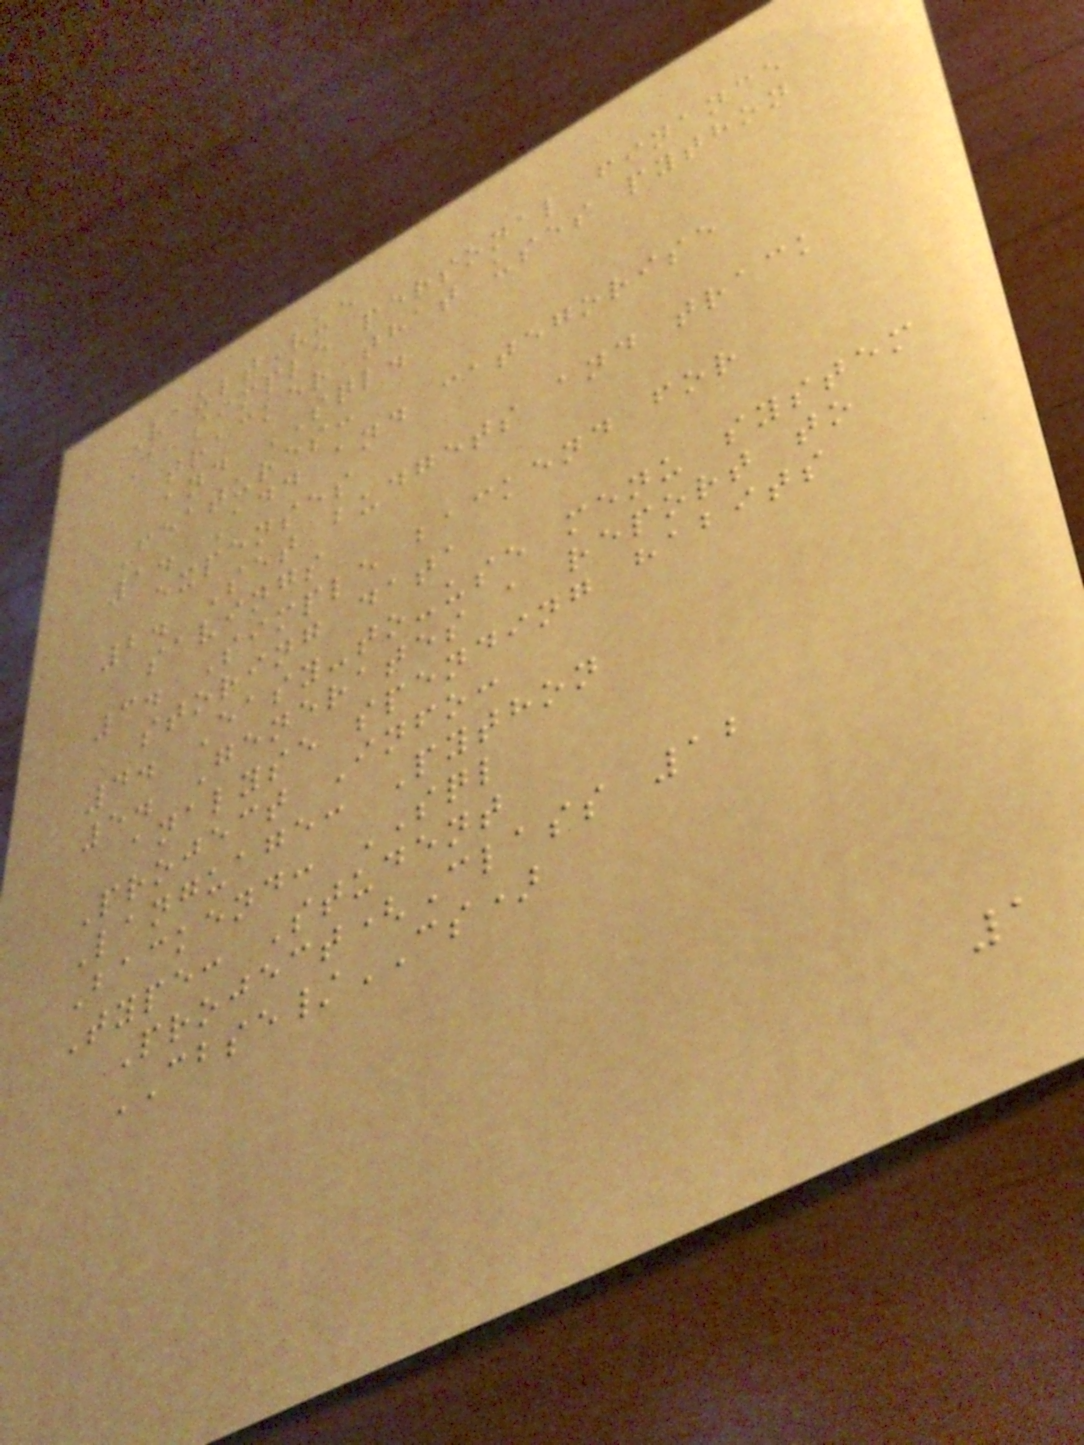VaultVue
A simple personal finance
tracker that uses python
and SQL.
Features:
1. Add and categorise
expenses
2. Set budgets and track
savings
3. Simple backend for
storing data
4. Easy-to-use menu system
5. Generates a report to
analyse spending habits
Project Info:
Language: Python
Backend: SQL
Type: Student
Project(Class 12
CBSE/CS)
1
